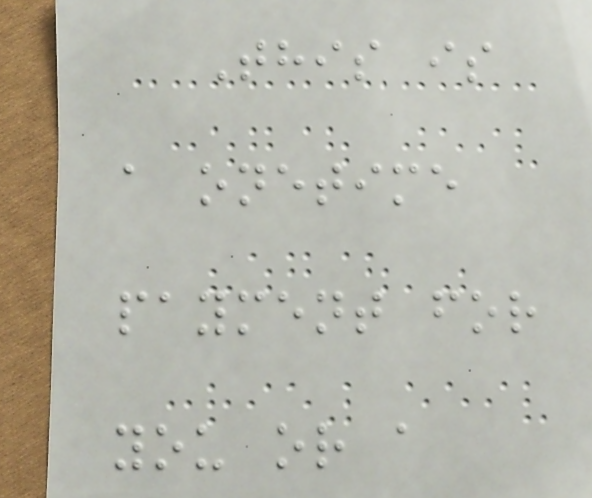This is
a onetime
payment for
you or a
